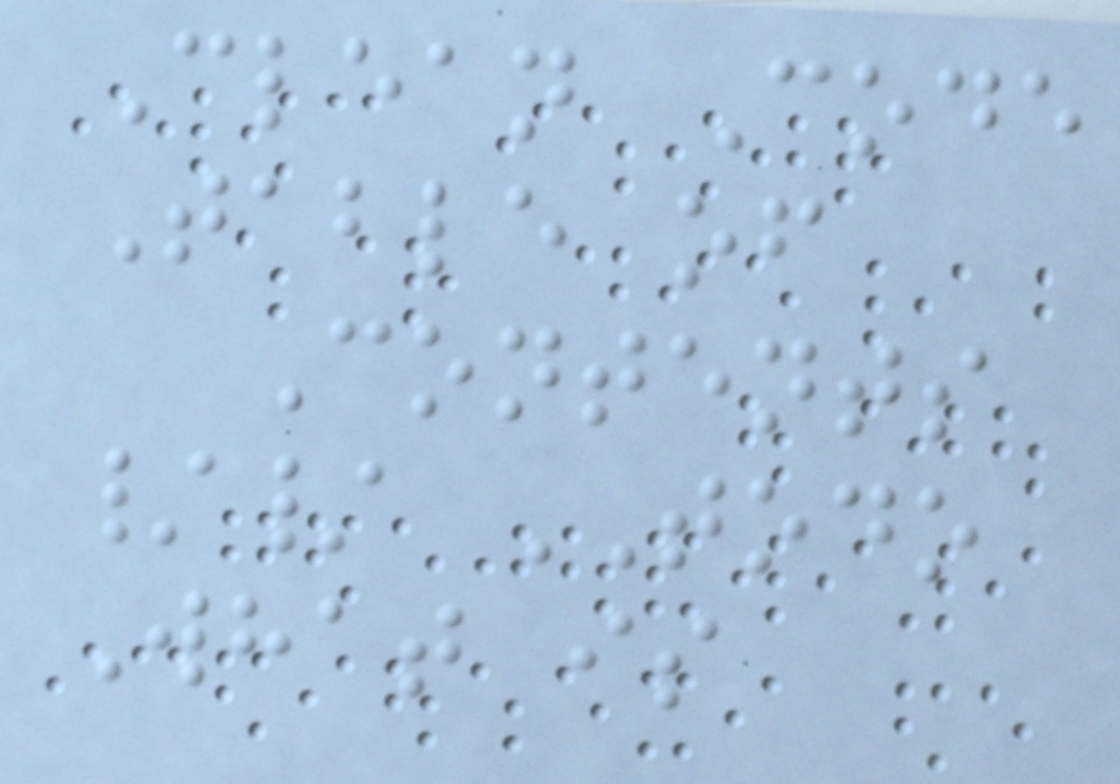Clean Code
Table of
Contents
// TODO
What is
